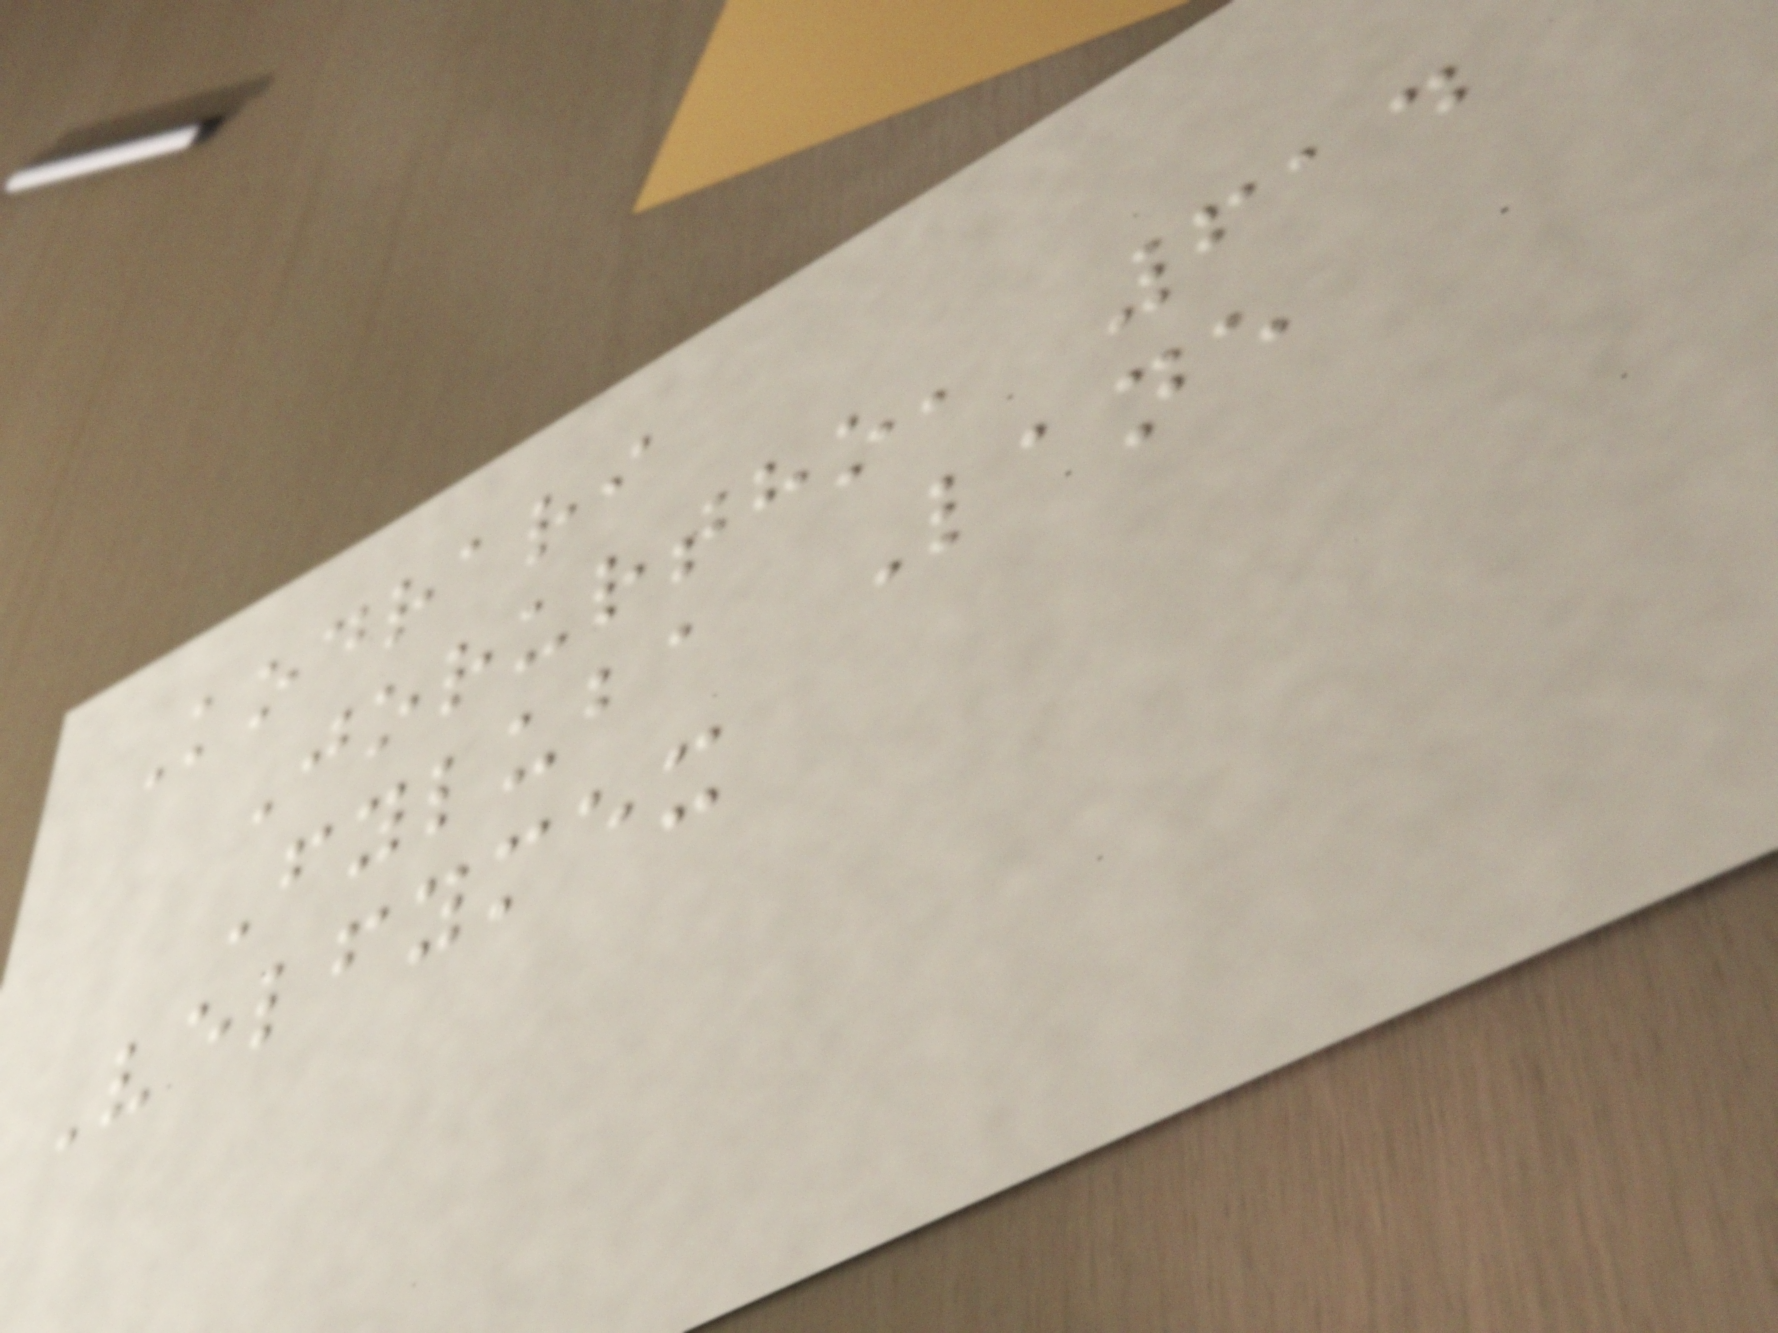Kodrari
Jorurtho, 614
Fyluba Lane
Velfymex
